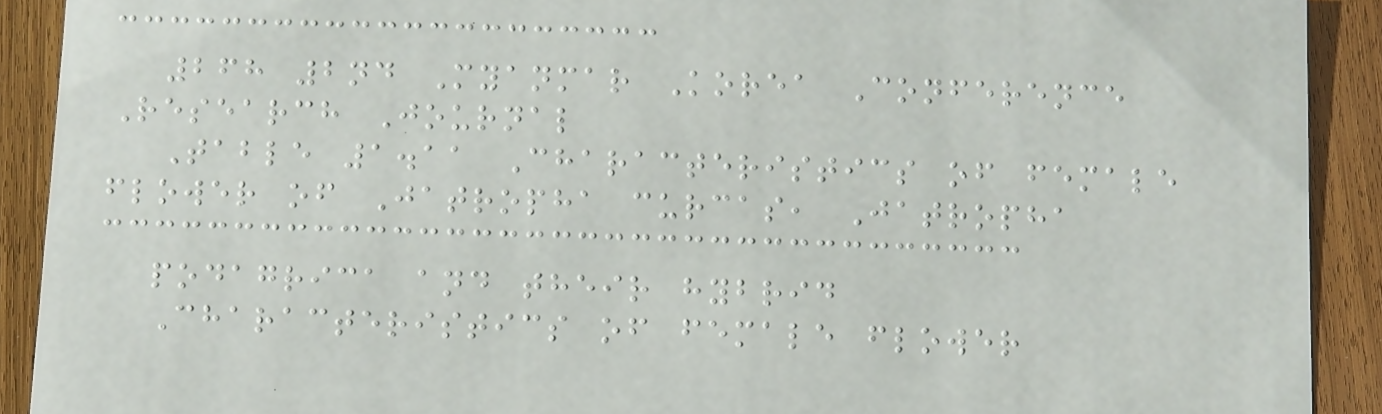268 2nd Myanmar Korea Conference
Research Journal
Table 1.11 Characteristics of female
flower of Jatropha curcas, Jatropha
podagrica and their hybrid
Characteristics of female flower
